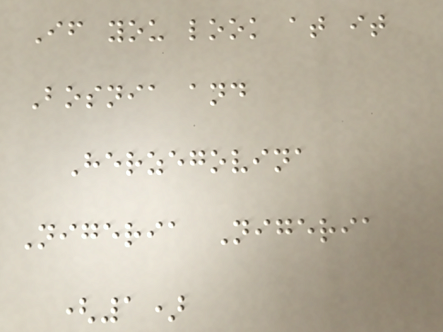If you look at it
Bosnia and
Herzegovina
Nigeria Nigeria
(1)
